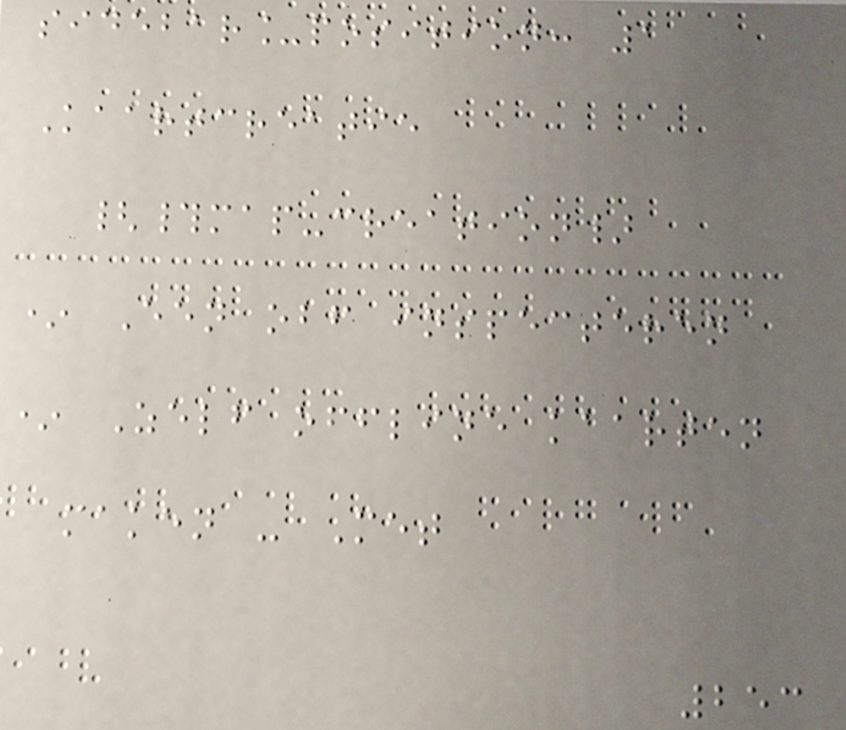sidebar_position: 1
Kaartcreatie
{#map-creation}
* Een obf inspecteren
* Zelf offline kaarten
maken - Met
253
